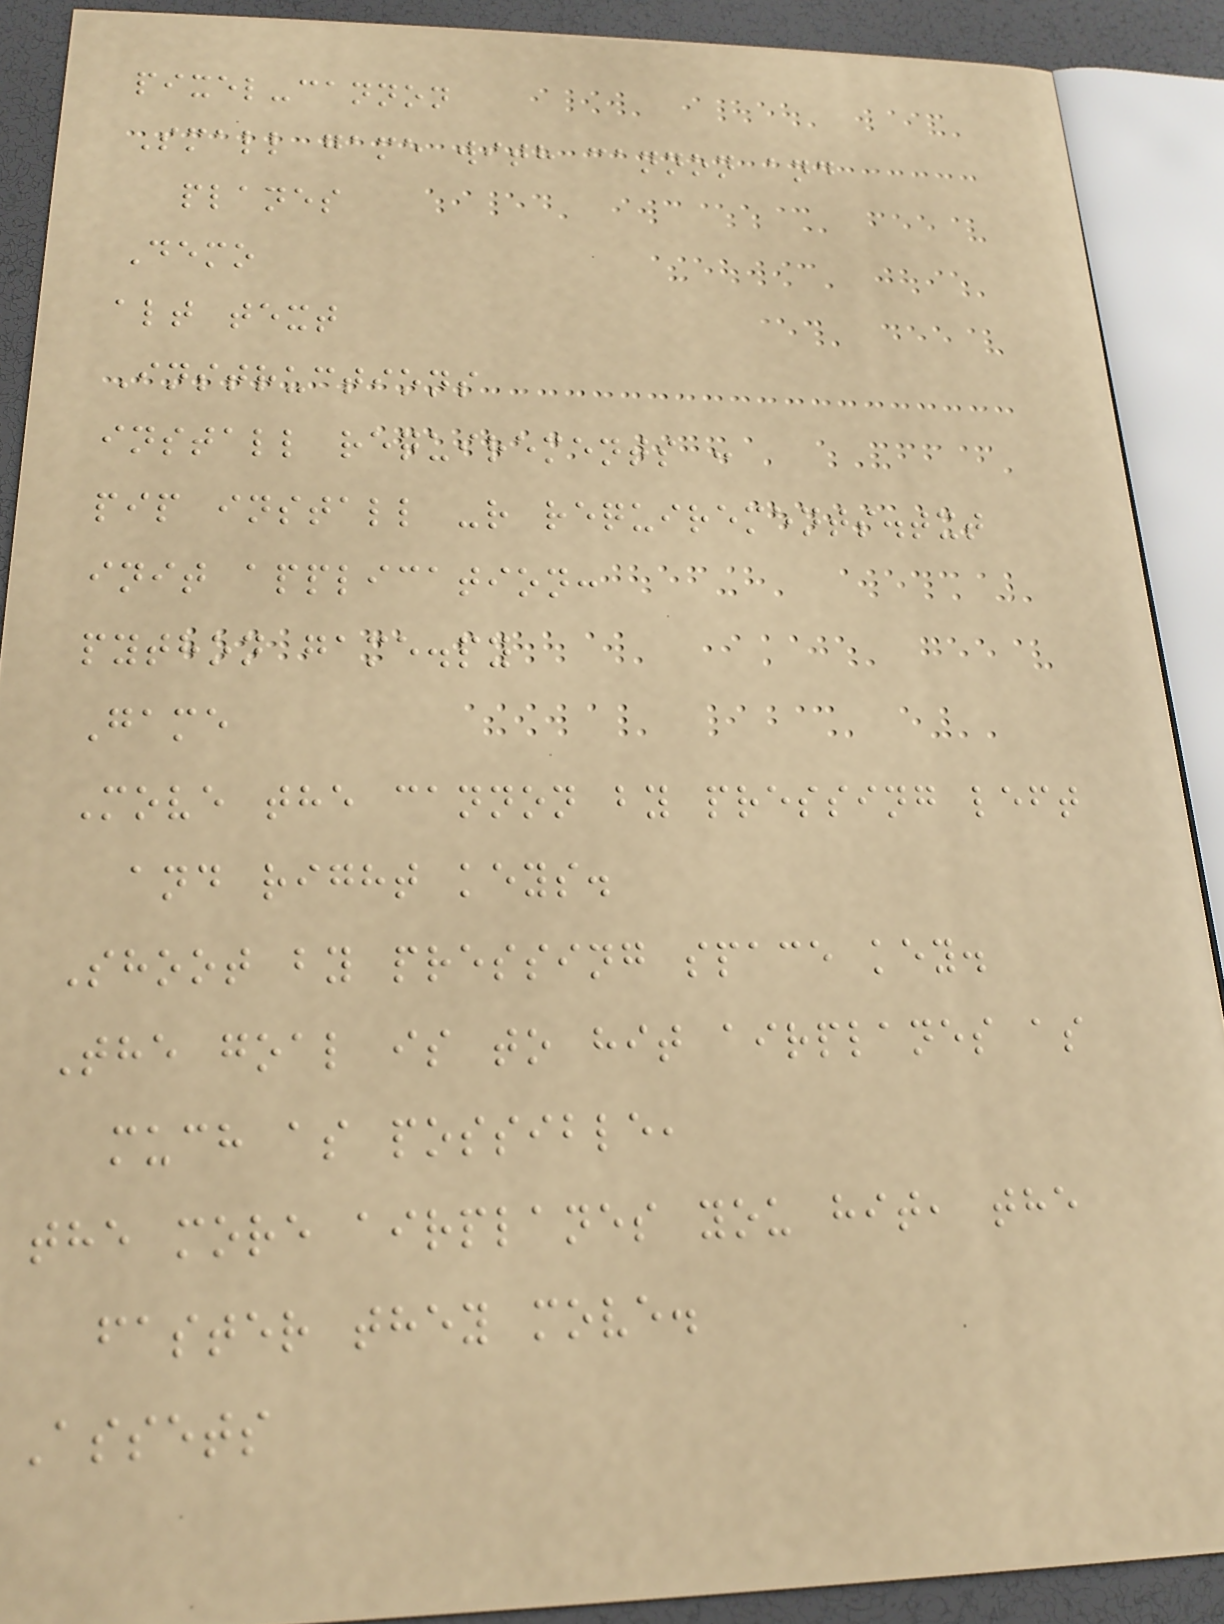pixel-cannon
Small game with cannon and
planes
Demo
alt text
Instructions
install requirements :
pip install -r requirements.txt
init application:
python game.py
Game
Move the cannon by pressing left
and right keys.
Shoot by pressing space key.
The goal is to hit airplanes as
much as possible,
the more airplanes you hit, the
faster they move.
Assets
